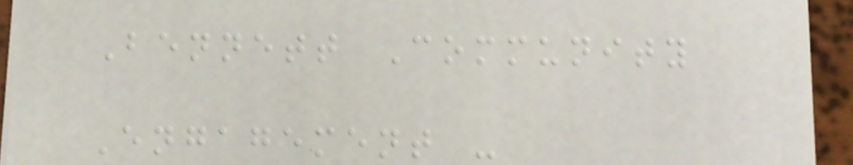Bennett Community
Engagement -
